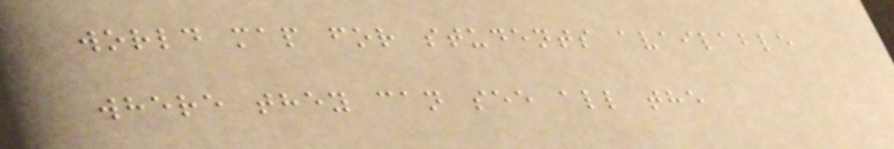world map for students available
where they can see all the
